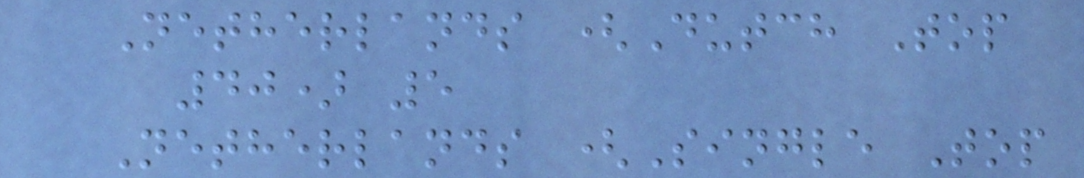Netherlands (Dutch Top
40) 5
Netherlands (Single Top
